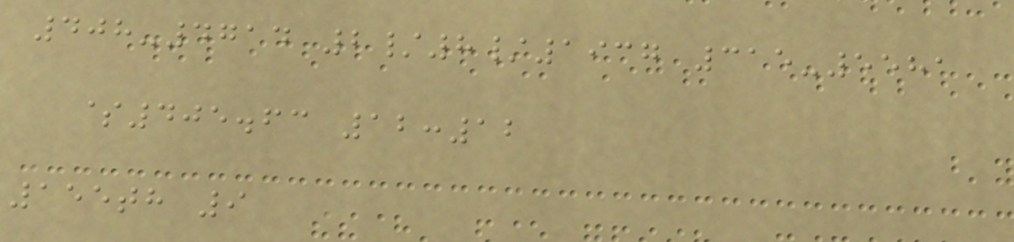408-4714 2/8/1937 315-5581
$405.63 12:12
155th 9
